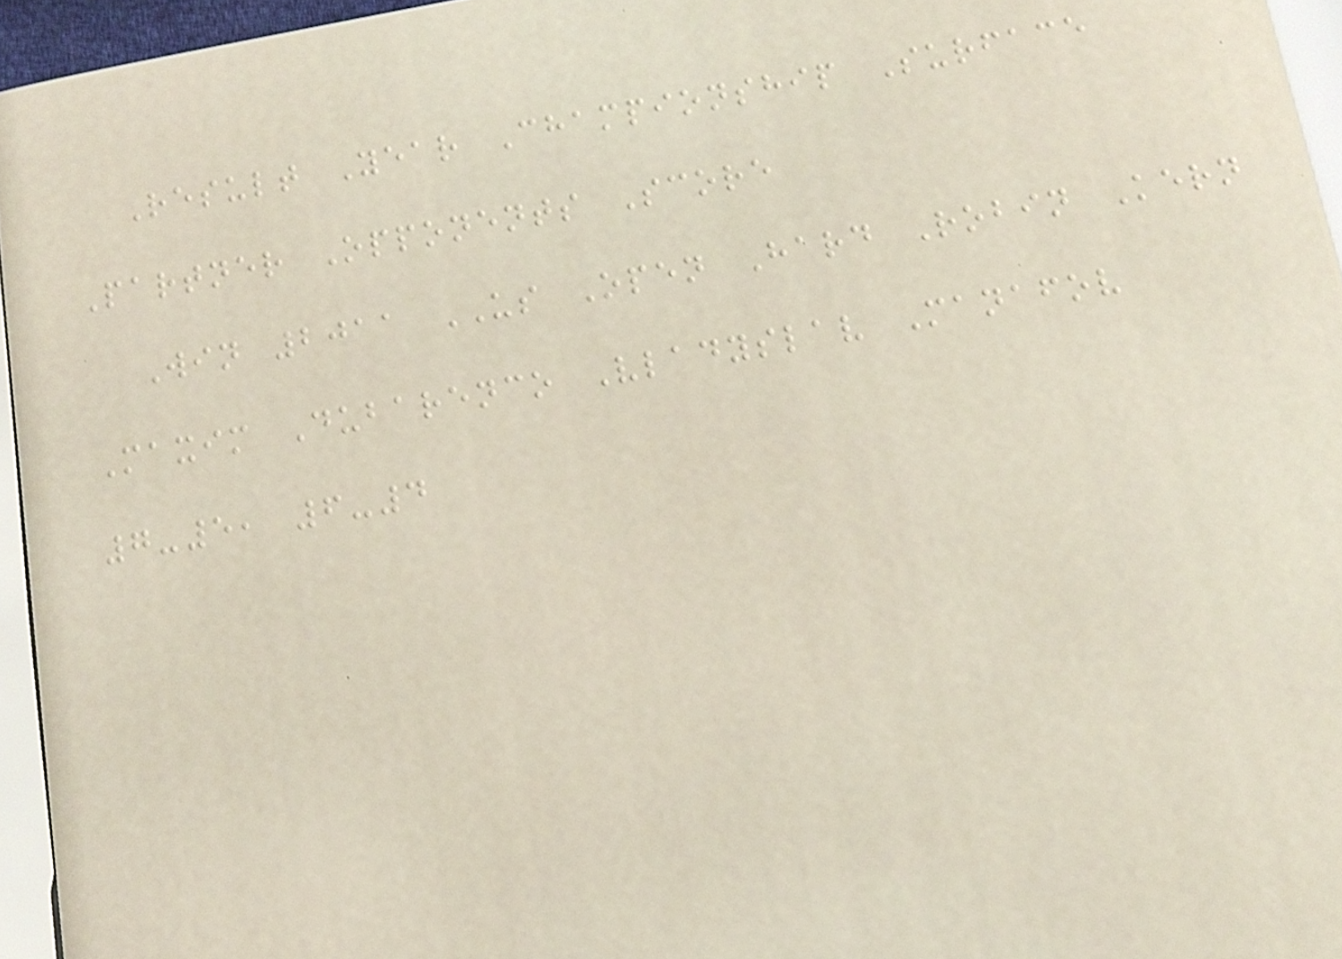Result Year Championship Surface
Partner Opponents Score
Win 2011 US Open Hard Robin Kern
Maxim Dubarenco Vladyslav Manafov
7-5, 6-4
